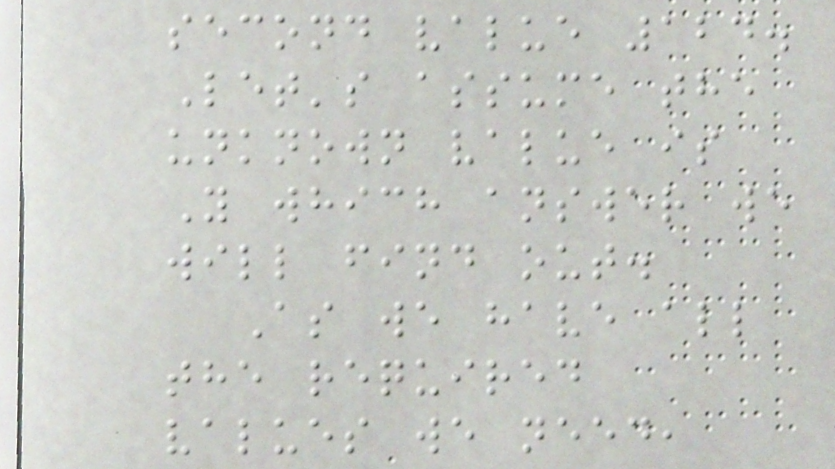second value 124.
Let's assume the
unknown value is
Y which answer we
will find out.
As we have all
the required
values we need,
